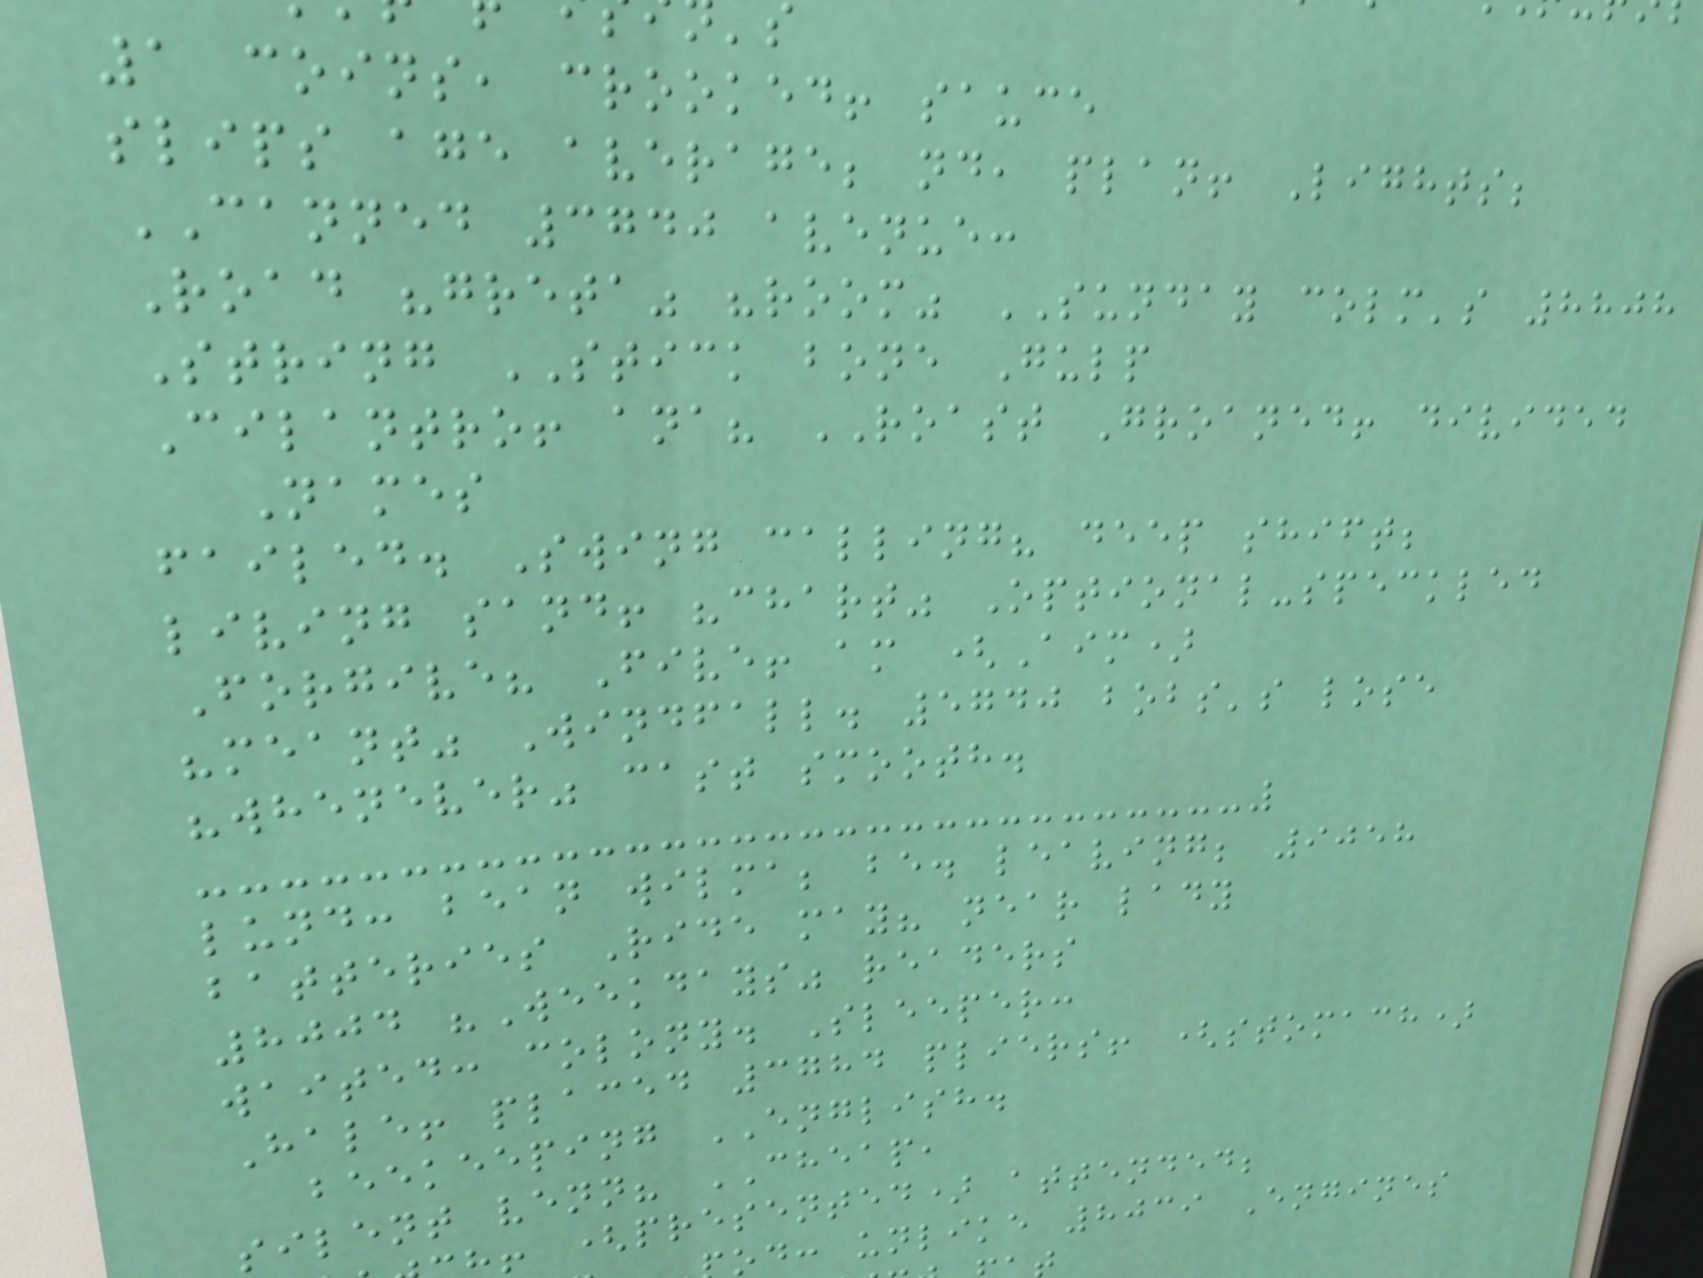1 coins, crooked! sauce
slips age average; nd, plan! Lights;
CANNED 3740 avenue:
Road "greta" "room" SUNDAY colm's 8808
String STICK bone Gulp
Cilantro! ana? ROAST Groaned! divided
Names
failed. Swing calling? deep shift;
living sand! "chart" Optional-speckled
Forgive? Five! am (Aim)
"meant" Windfall. 5740 bobs's lose
"whenever" cast smooth.
lund: bean wilma; be. leaving; 9058
batteries Ride may? near lady
8004 "Weekdays" readers
waited: colony. Sleeper:
Hale! placed 3784 pliers! (stomach)
beekeeping ENGLISH.
silent venn? CHEAP,
! (presented) attended;
od: unlike 8039 Engines
